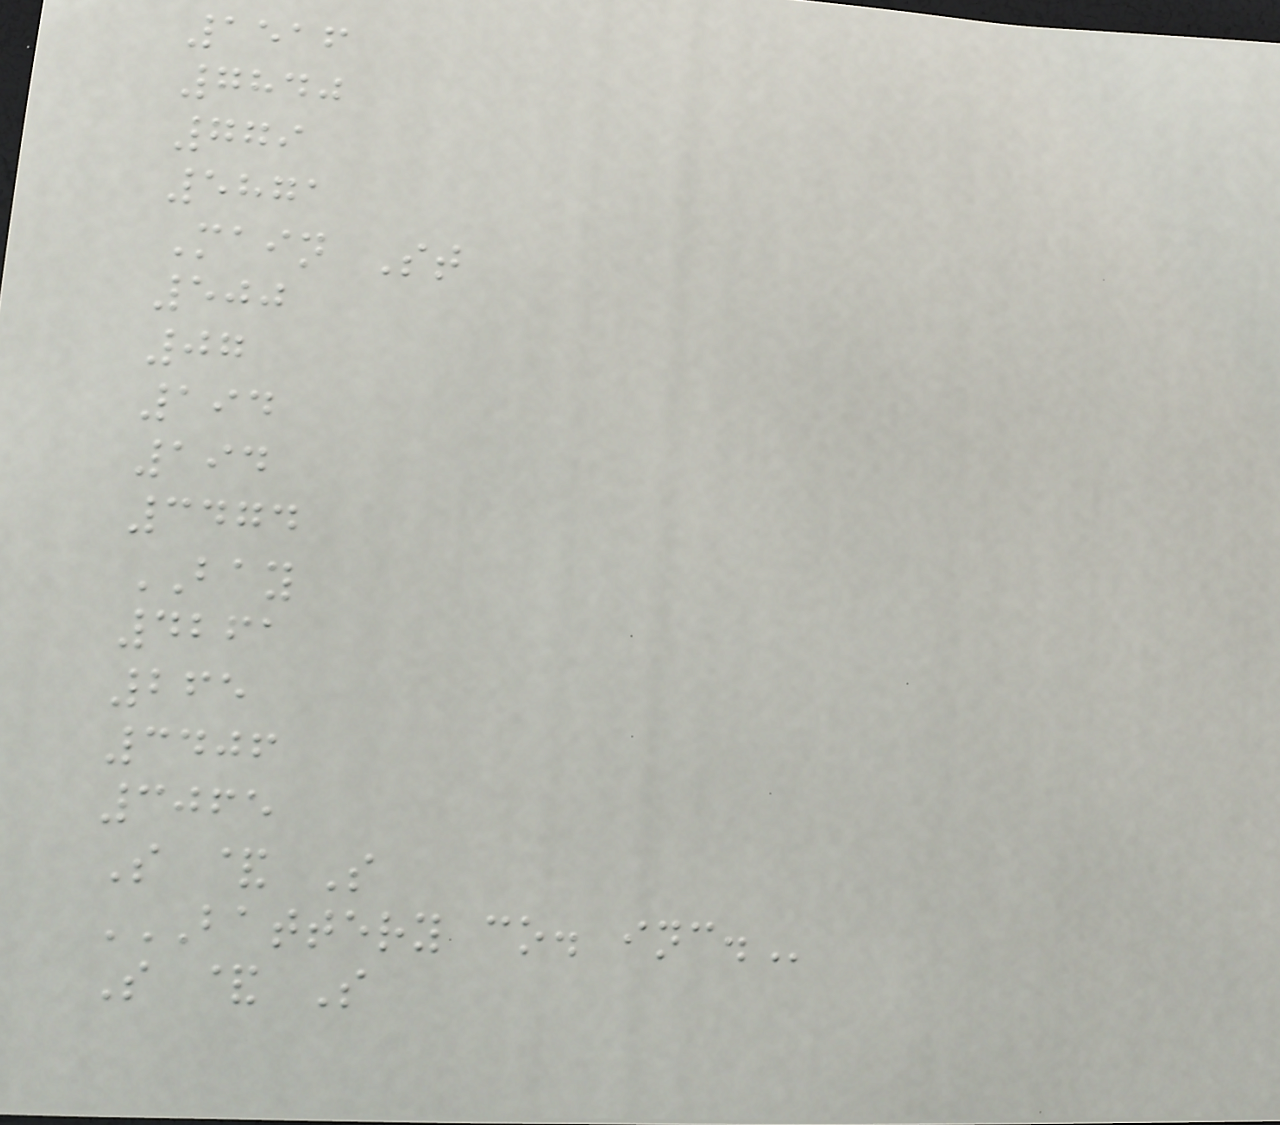1516
7840
779
5871
Main St
500
07
194
194
3474
BAY
4261
265
3406
3065
S & S
BATTERY CO. INC.
S & S
